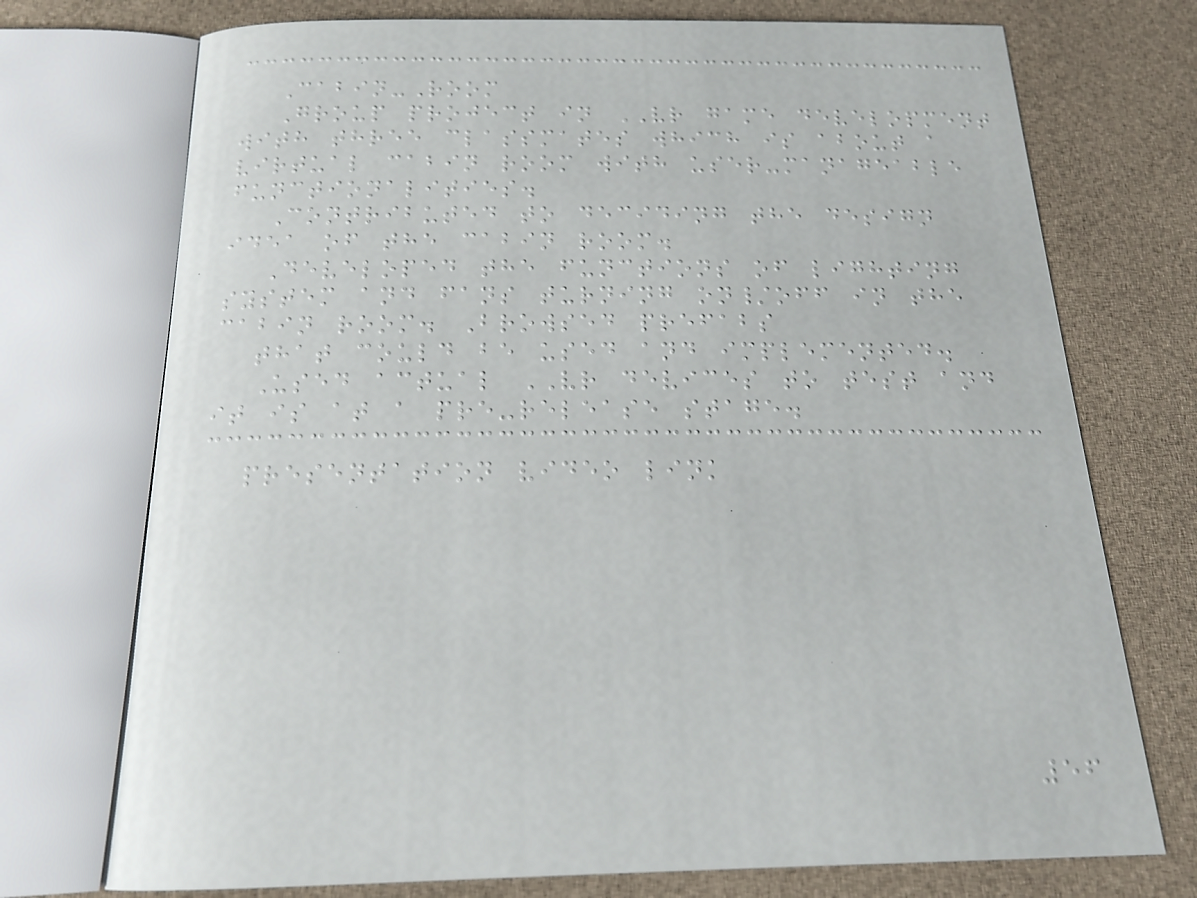Cabin-Room
Group project in VR game development
with three classmates which is about a
virtual cabin room with user-manageable
functionalities.
Contributed to deciding the design
idea of the cabin room.
Developed the functions of lighting
system and fans turning on/off in the
cabin room. Browsed prefabs
that could be used and implemented.
Used actual VR devices to test and
it is at a pre-release stage.
presentation video link
56
